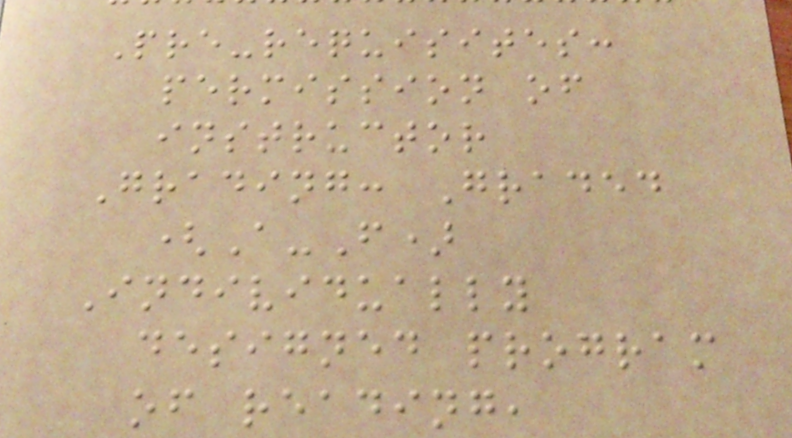Pre-requisites:
permission of
instructor
Grading: Graded
(A-F)
Individually
designed program
of reading,
